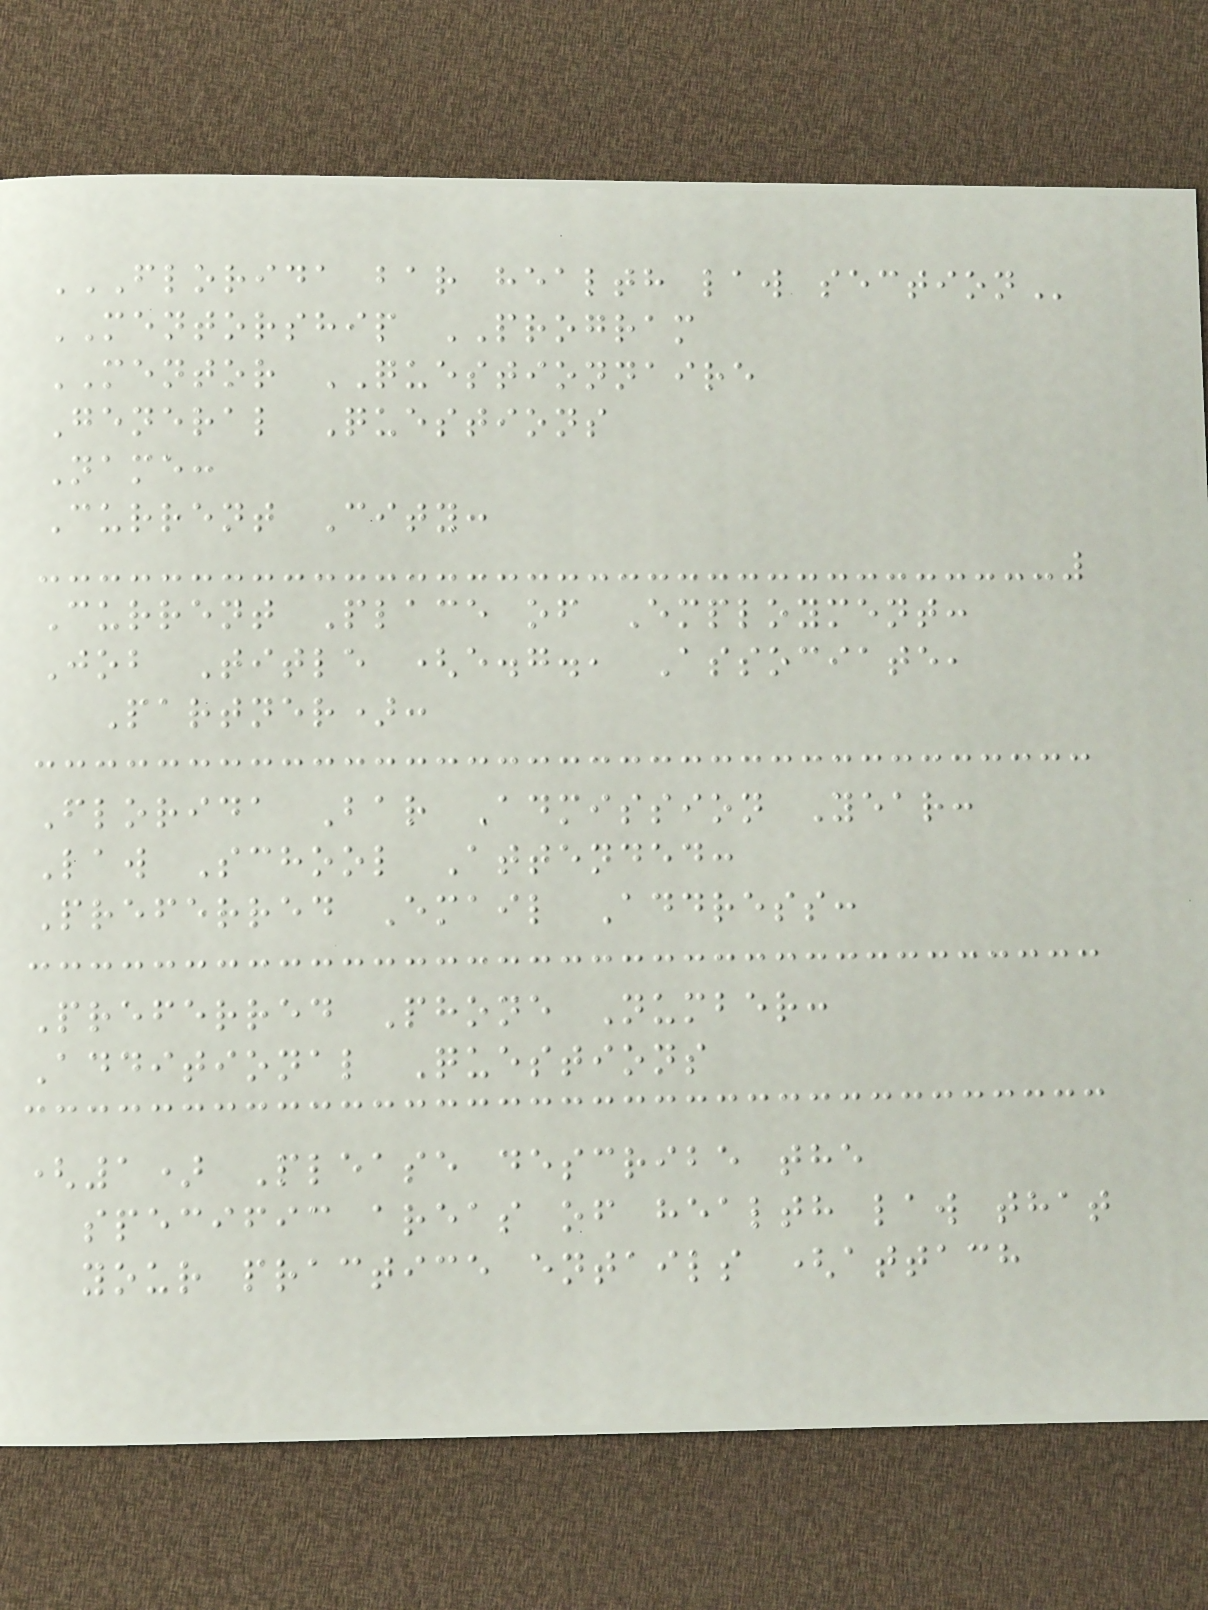FLORIDA BAR HEALTH LAW SECTION
MENTORSHIP PROGRAM
MENTOR QUESTIONNAIRE
General Questions
Name:
Current City:
Current Place of Employment:
Job Title (e.g., Associate,
Partner):
Florida Bar Admission Year:
Law School Attended:
Preferred Email Address:
Preferred Phone Number:
Additional Questions
(1) Please describe the
specific areas of health law that
your practice entails (attach
